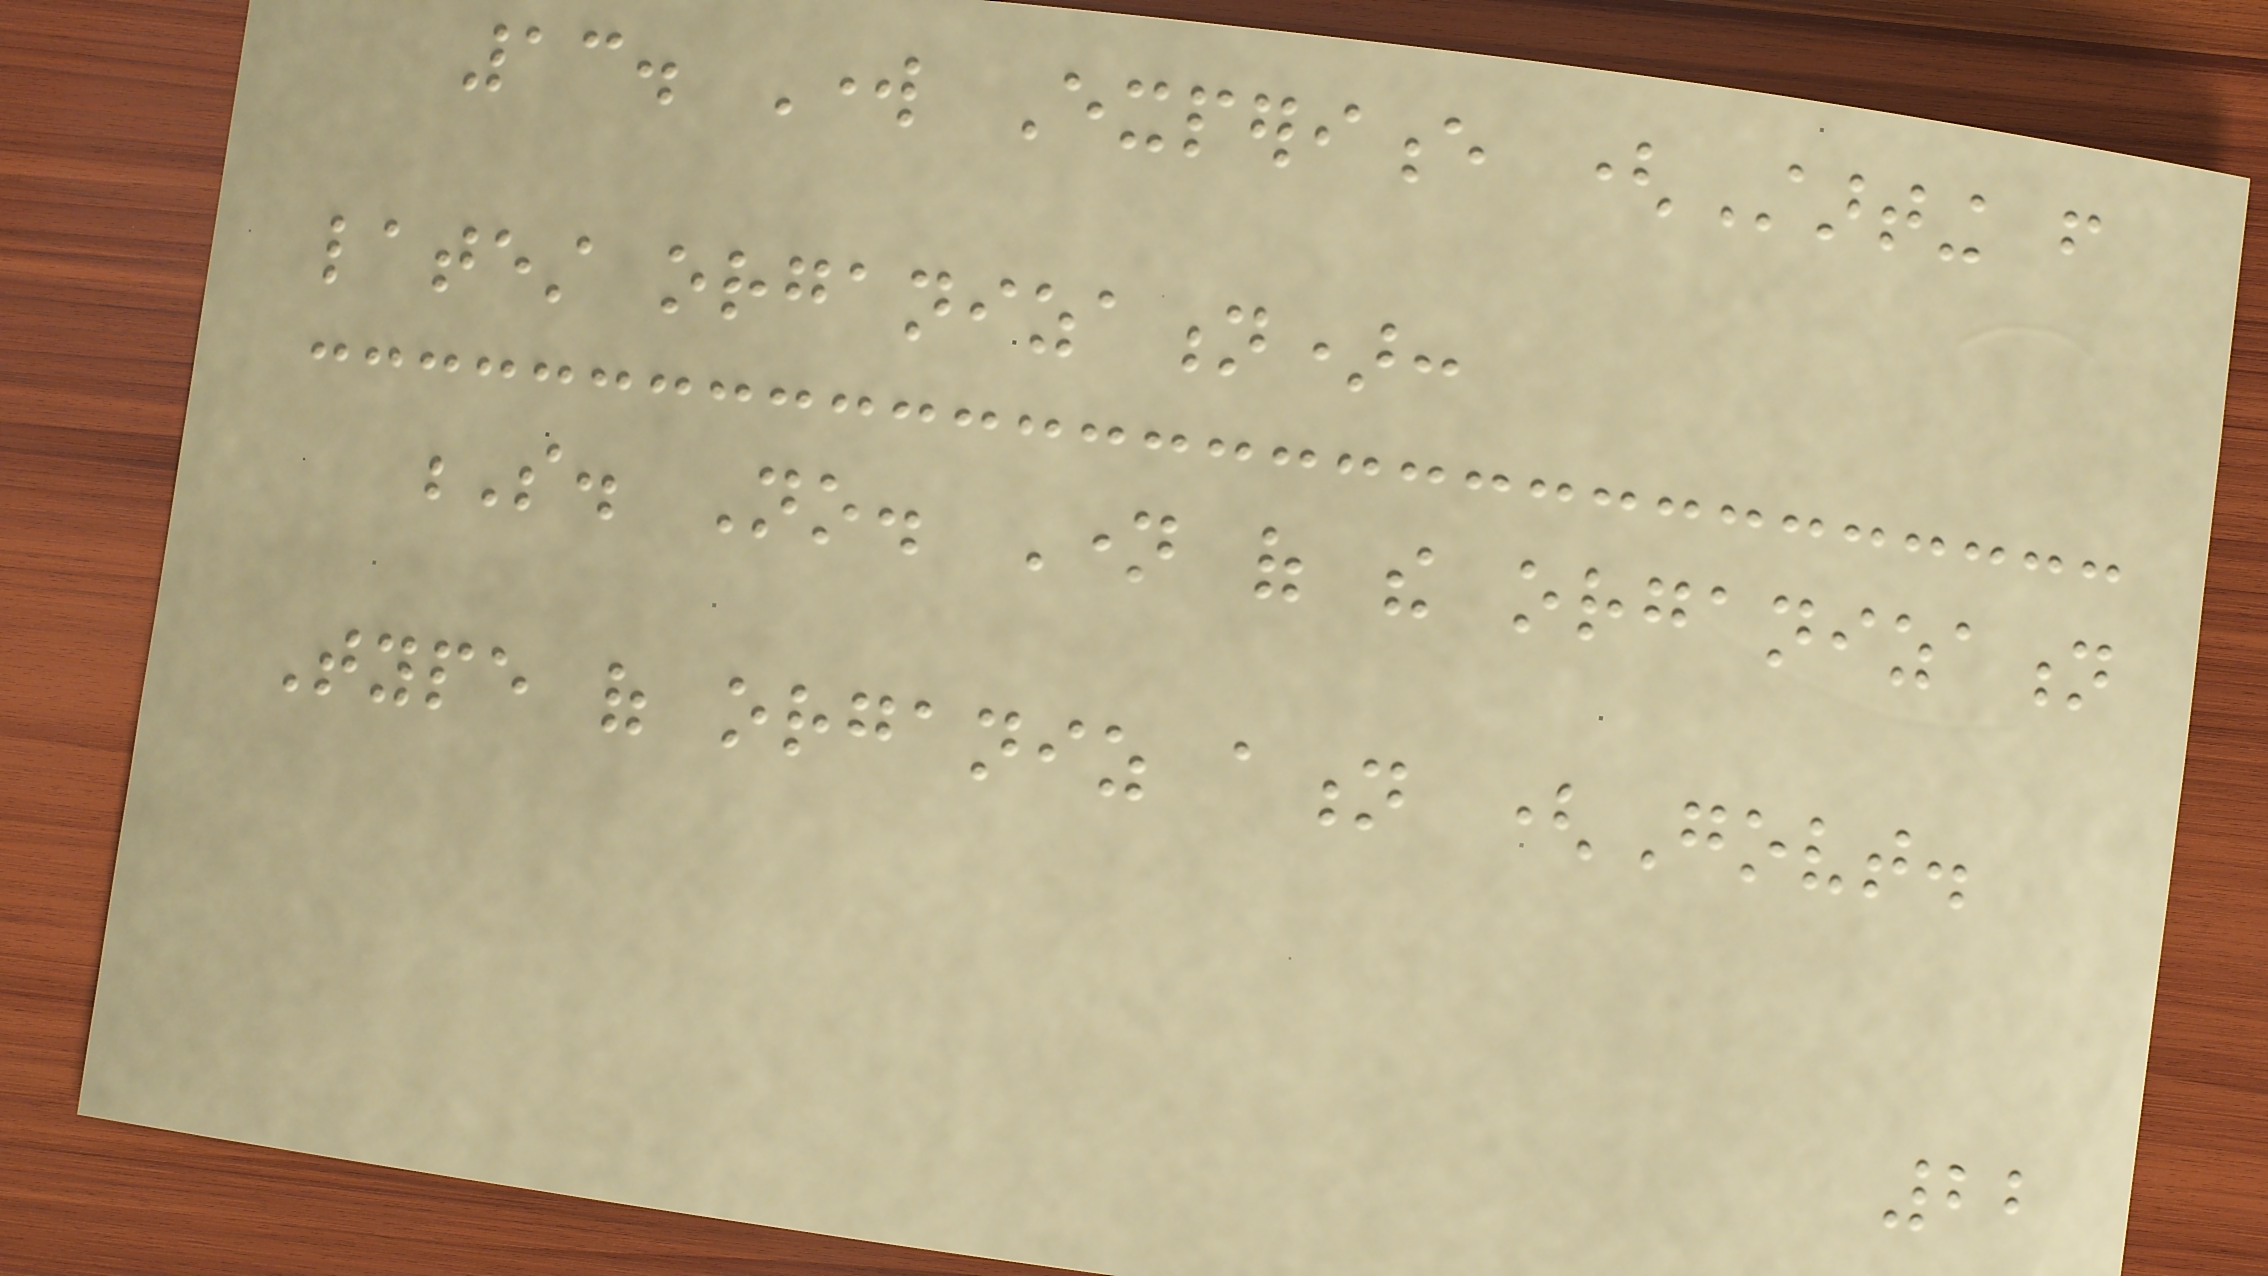13. Work Experience (Starting from
latest organization):
S. No. Name of the organization
Type of organiz ation (Govt.
22
